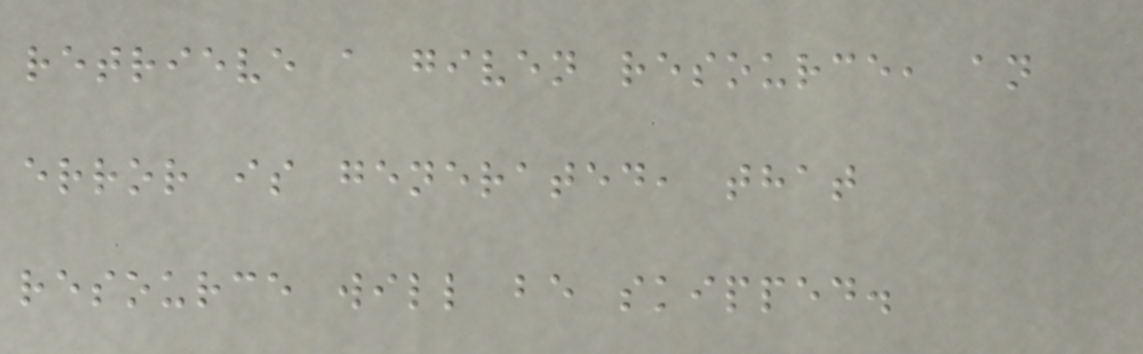retrieve a given resource, an
error is generated, that
resource will be skipped.
